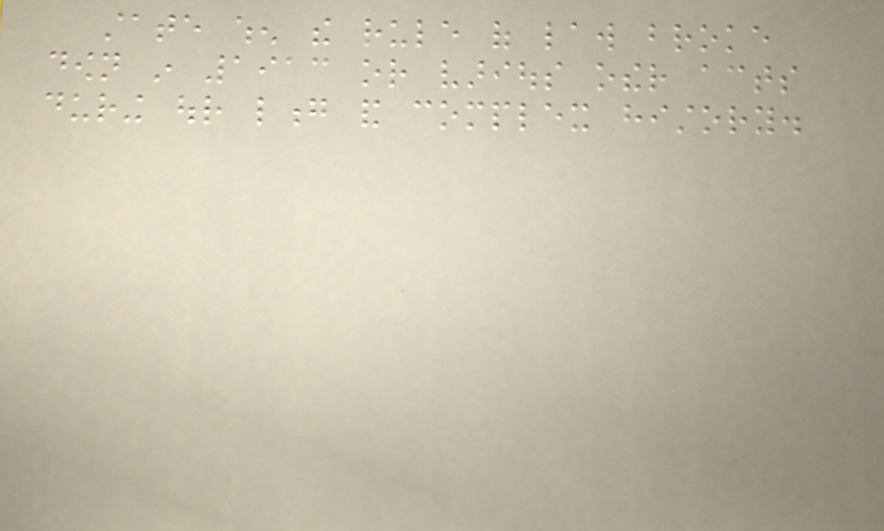state when the rule of law broke
down in 1913 or various other acts
during our long and complex history.
